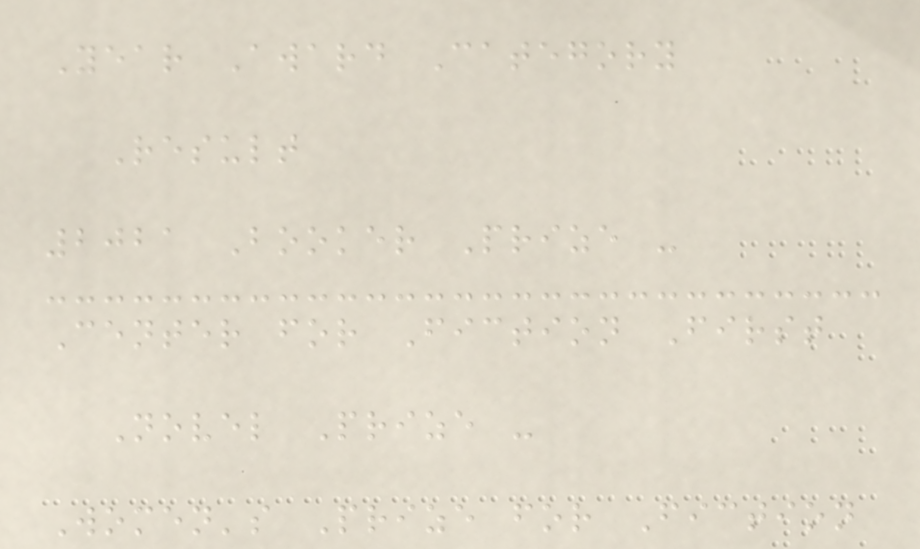Year Award Category
Result
2021 Booker Prize -
Center for Fiction First
Novel Prize -
Women's Prize for Fiction
